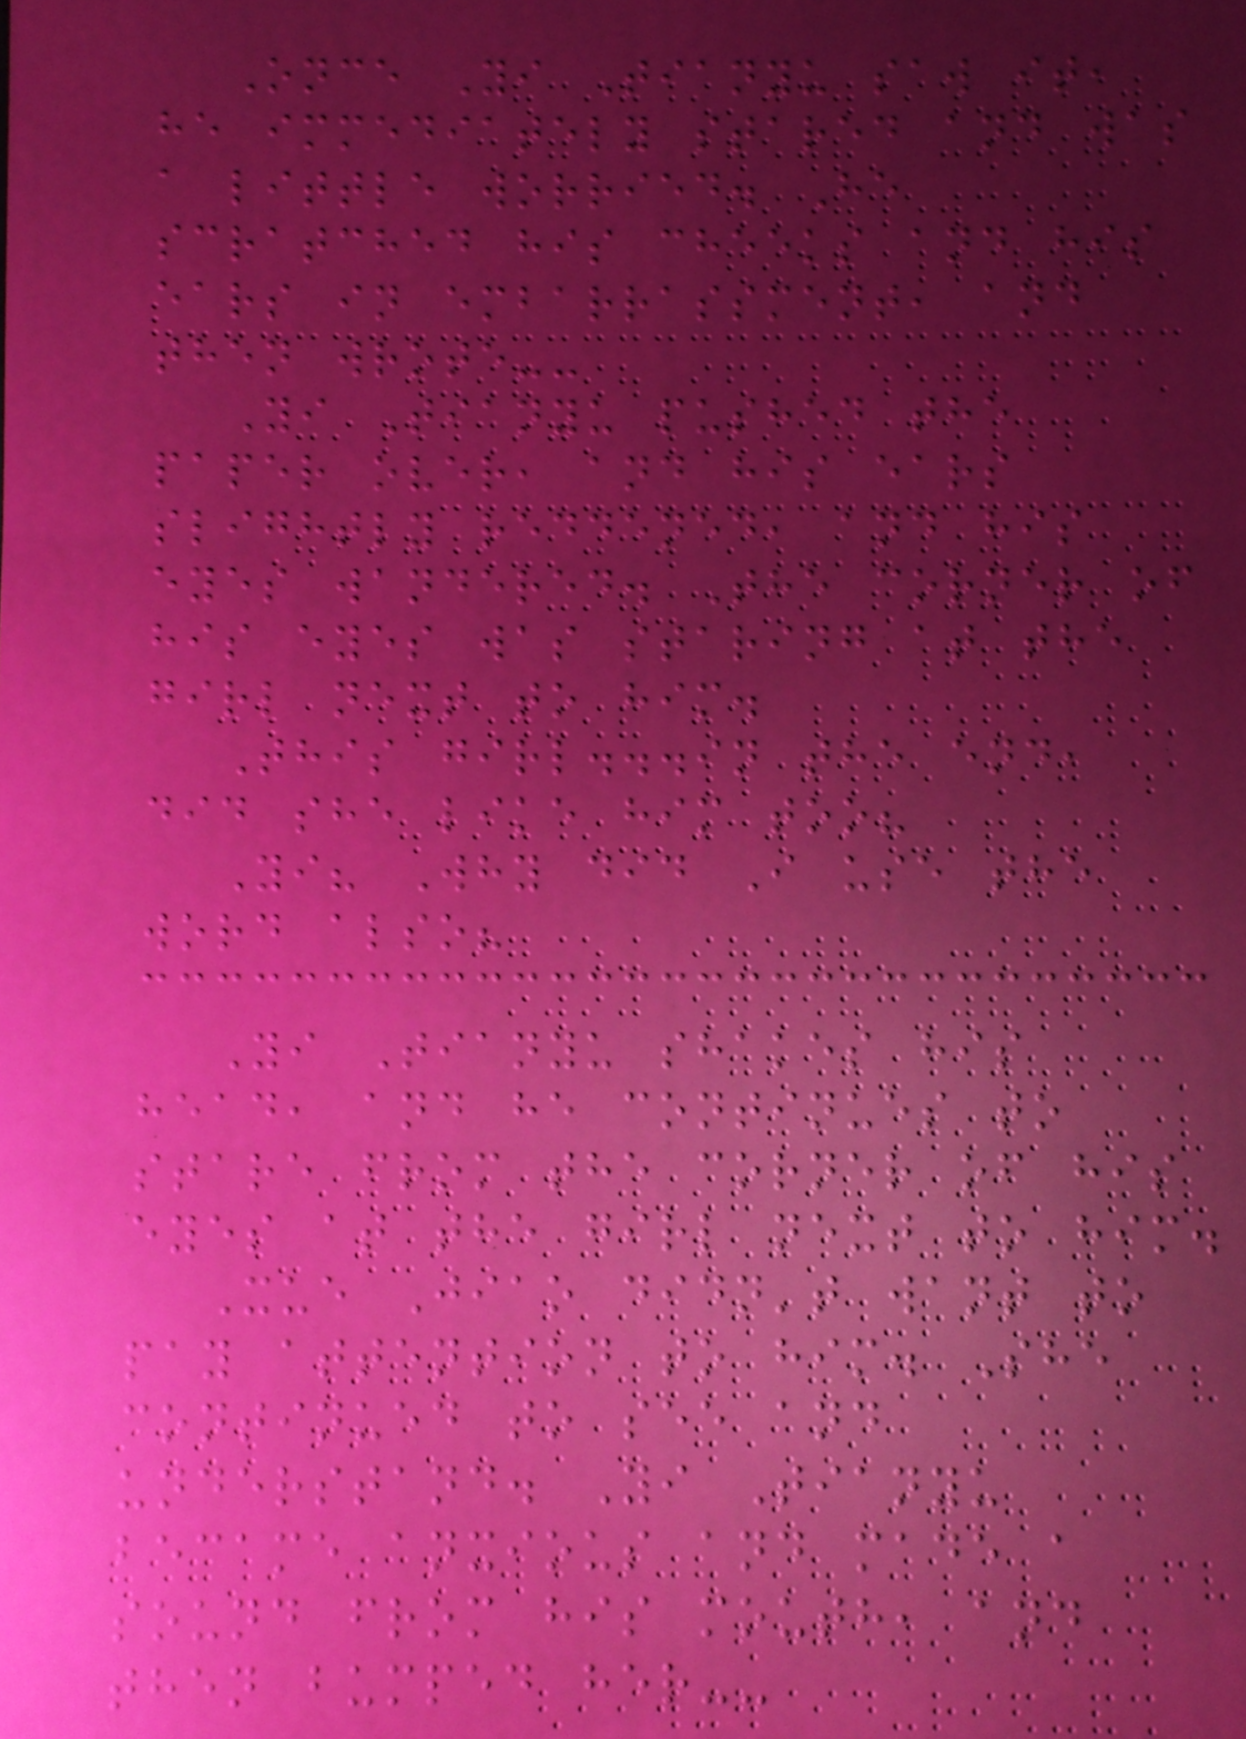Once Yi Tianyu saw it,
he immediately stared and was
a little worried. He
scratched his cheeks and his
ears in embarrassment, and
then wrote--
Yi Tianyu pushed the
paper over, and his ears
slightly reddened, and his
eyes wandered. The corner of
his eyes was staring at the
girl next to him.
This girl...in the end,
did she like him too?
Yi? Why did I use the
word also?
Yi Tianyu shakes his
head, and he continues to
stare from the corner of his
eyes at the girl next to him.
Xue Jiao didn't want to
pay attention to him. She
continued to see and
understand. Yi Tianyu
became anxious and made a
sound from his mouth, and
then bumped her--
